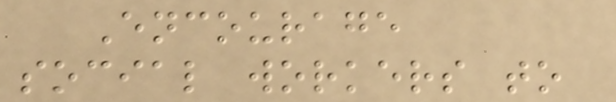Encourage
social workers to
